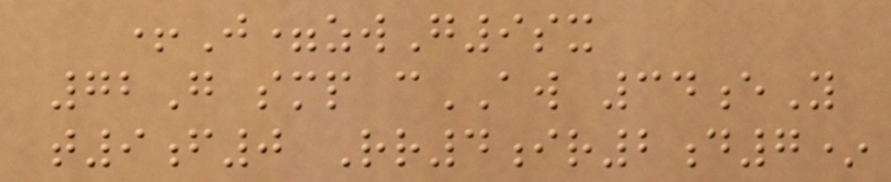+J=zwG9sx
72G smp cAW 34eY
t9f0 Rr4ir2d7*
